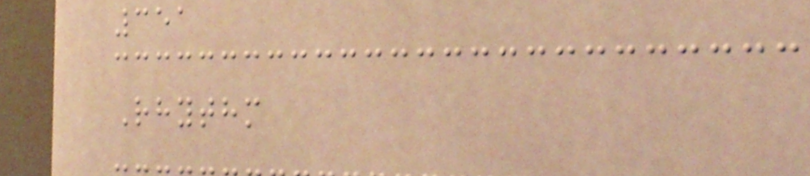351
Rhythm
